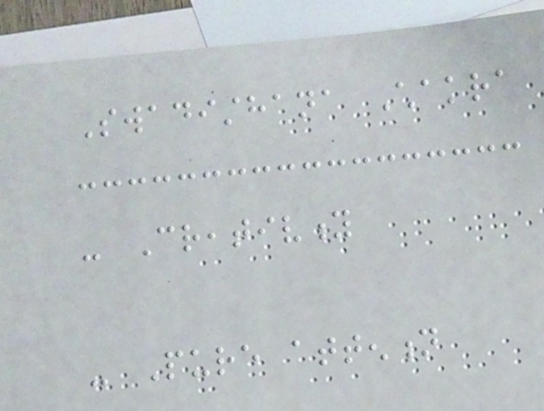Swadisthana Chakra
- Creativity
- Pure attention
